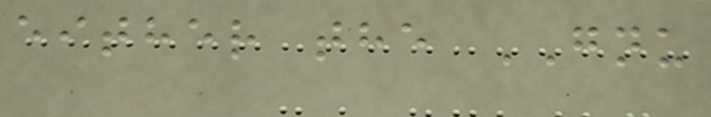either the GNU
